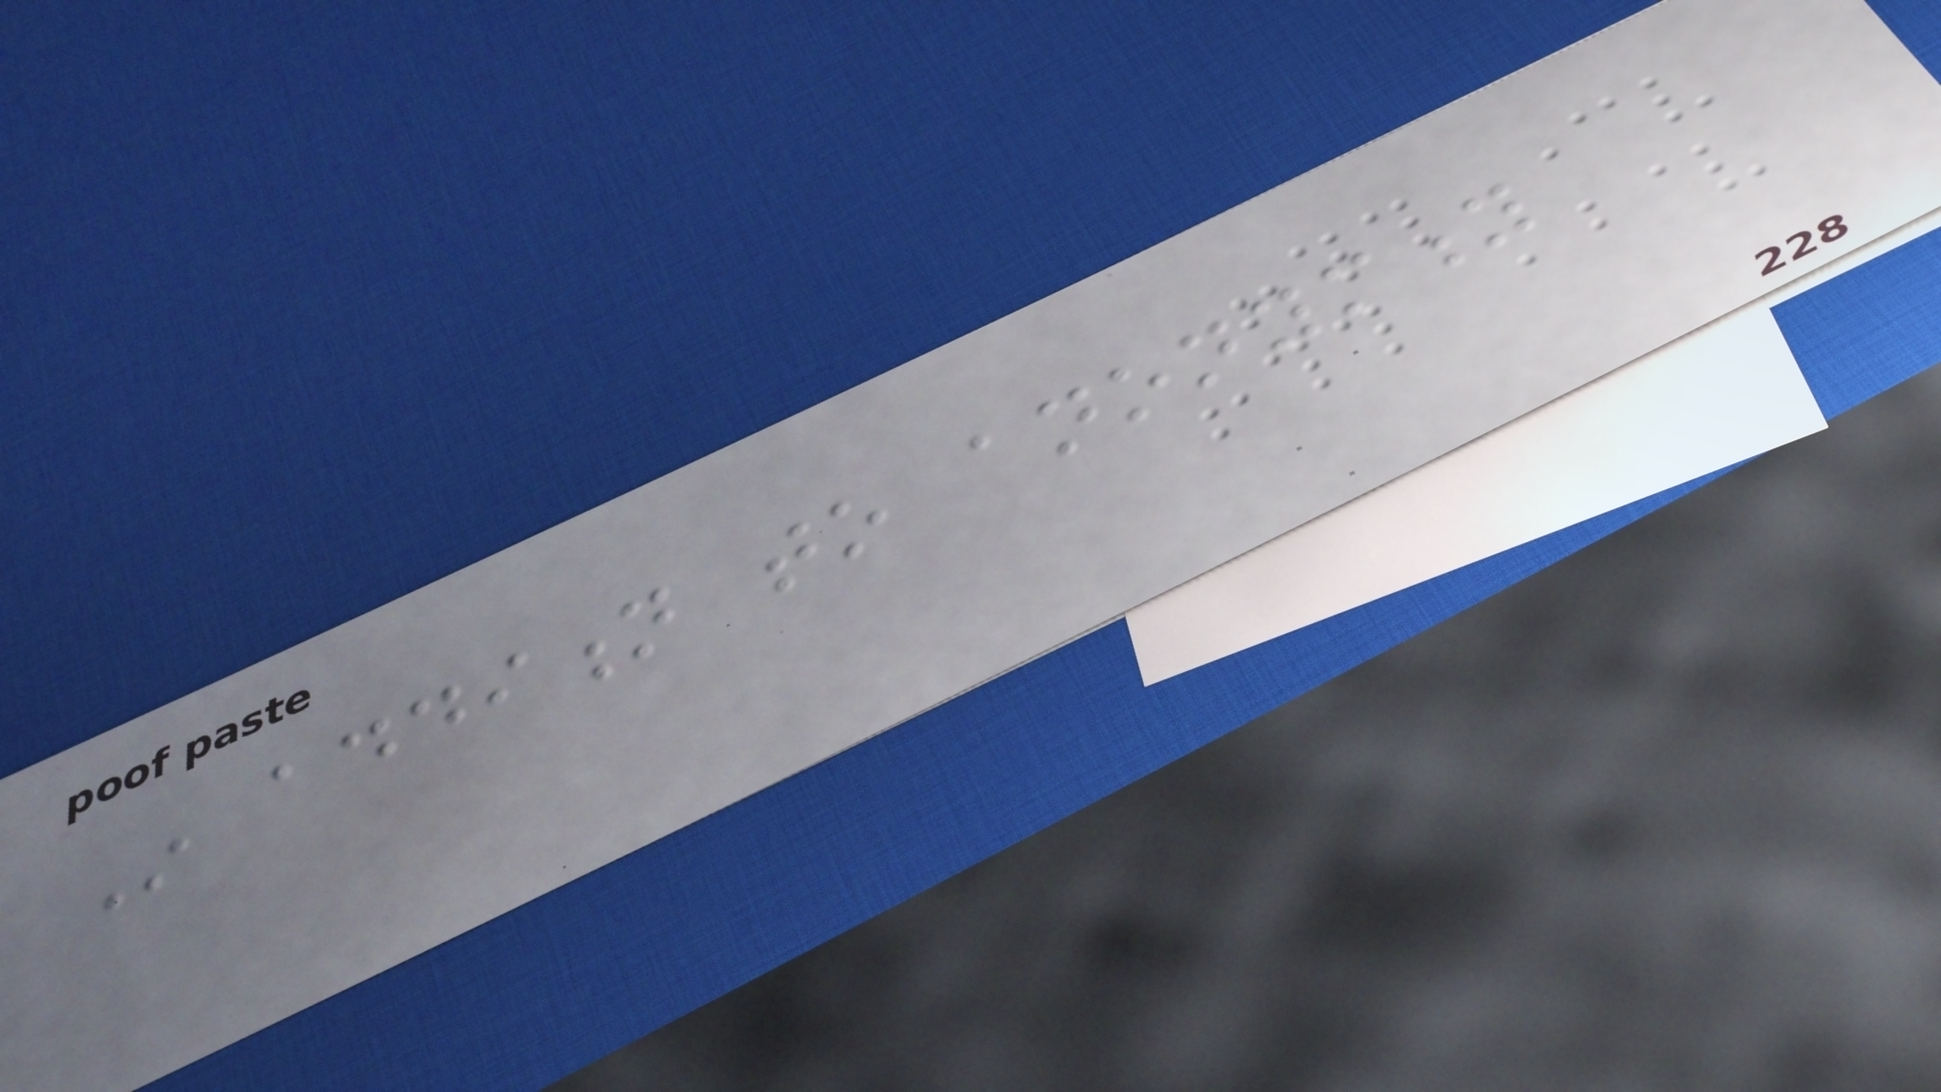In addition to anonymity
